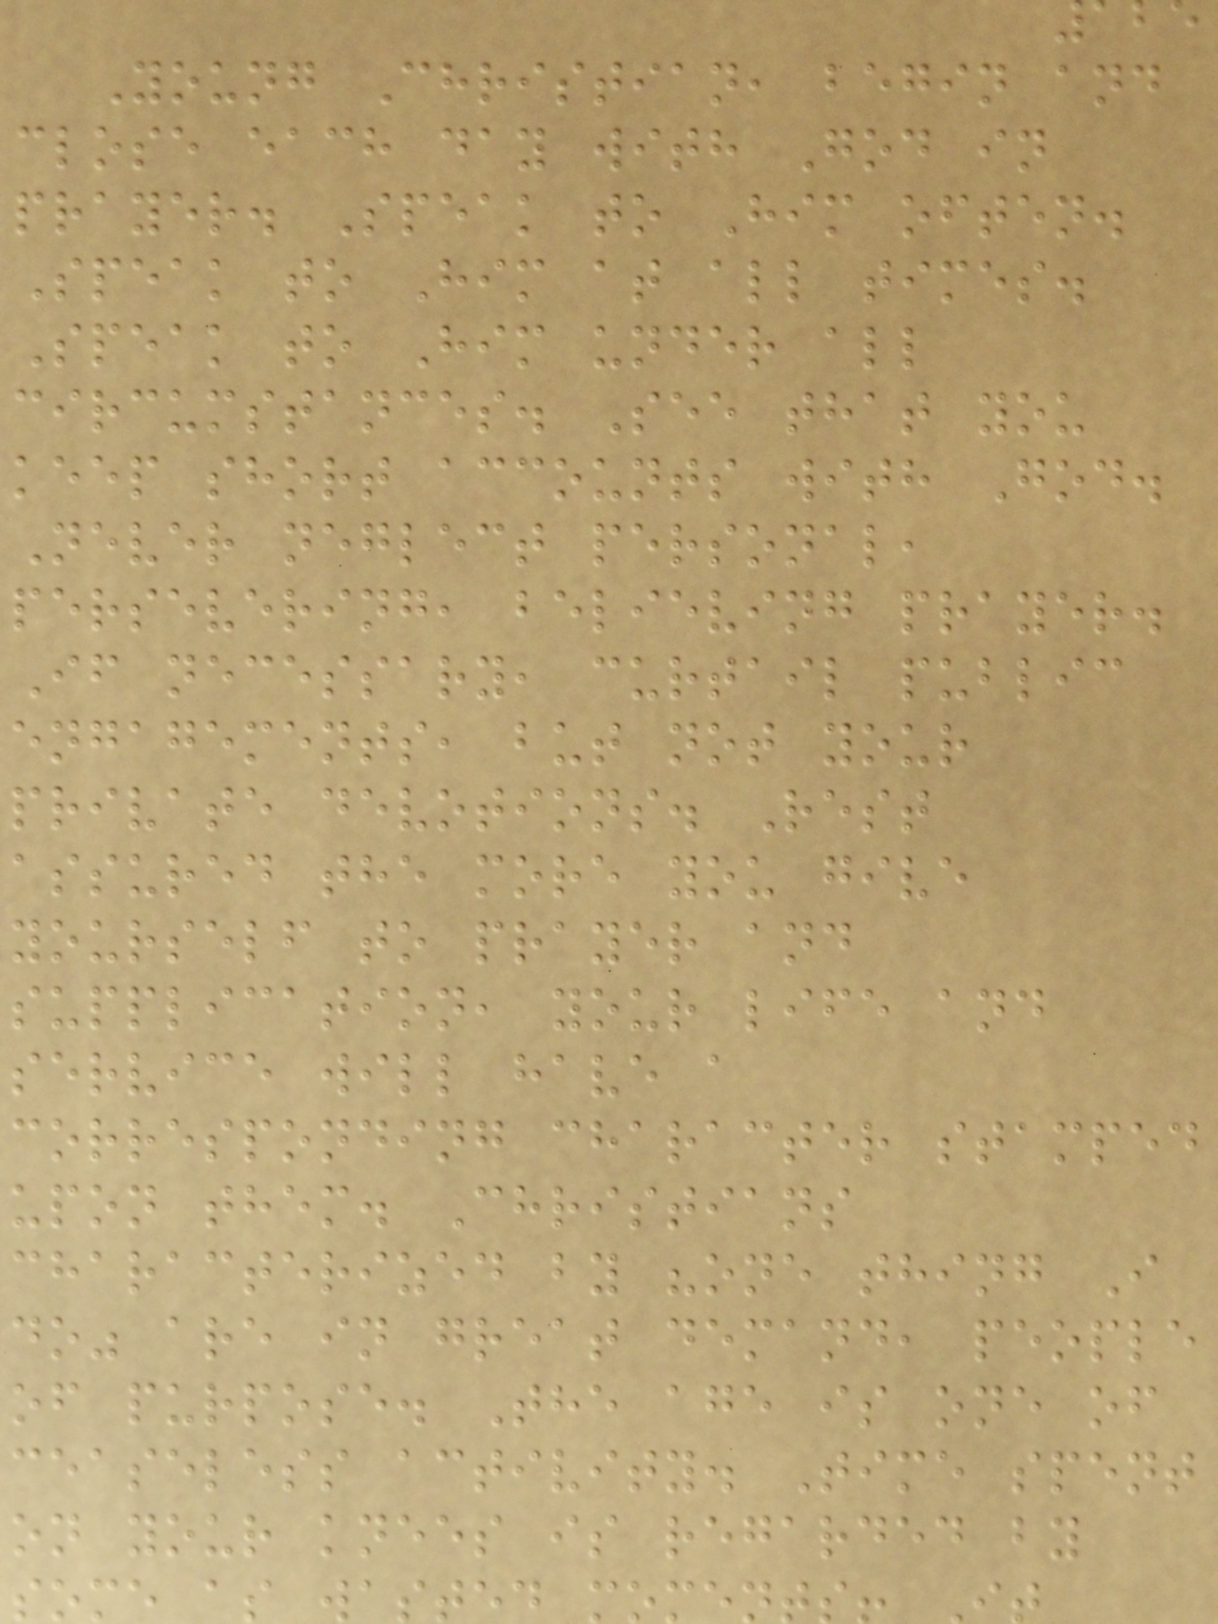Young Christian, begin and
close each day with God in
prayer. Speak to Him often.
Speak to Him at all times.
Speak to Him under all
circumstances. See that you
keep short accounts with God.
Never neglect personal,
persevering, believing prayer.
If necessary, curtail public
engagements, but not your
private devotions. Rest
assured the more you give
yourself to prayer and
supplication, your life and
service will have a
corresponding character stamped
upon them. Christians
characterized by "one thing I
do" are in great demand, people
of purpose. The age is one of
ceaseless activity. Time spent
on your knees is regarded by
some as wa
